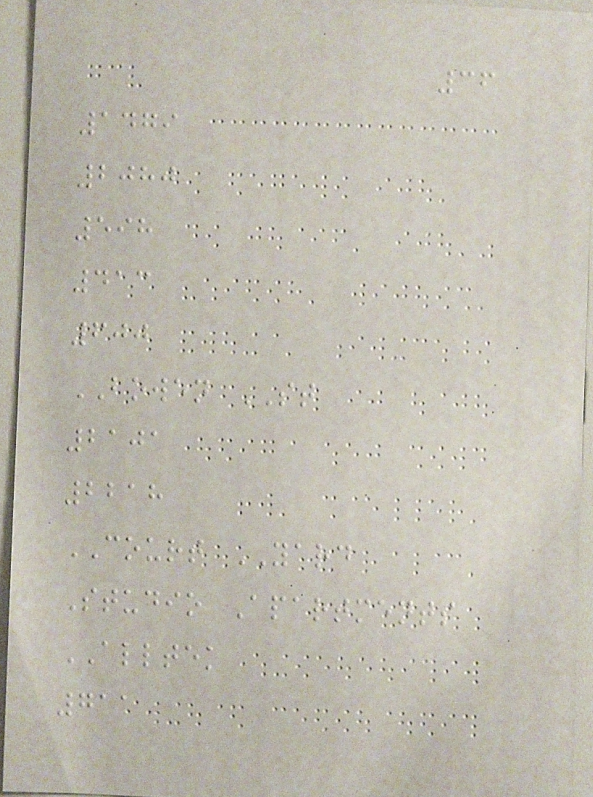36
1479
2080
598
413
600
BOWEN ST
2101
2218
COURT YARD
Studio Apartments
ALLTEK
711
